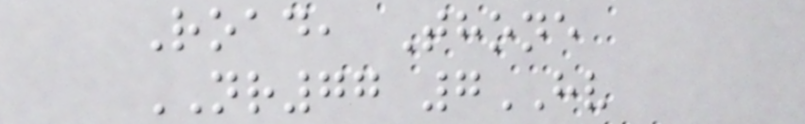Road, Thone
NR77 7HV
